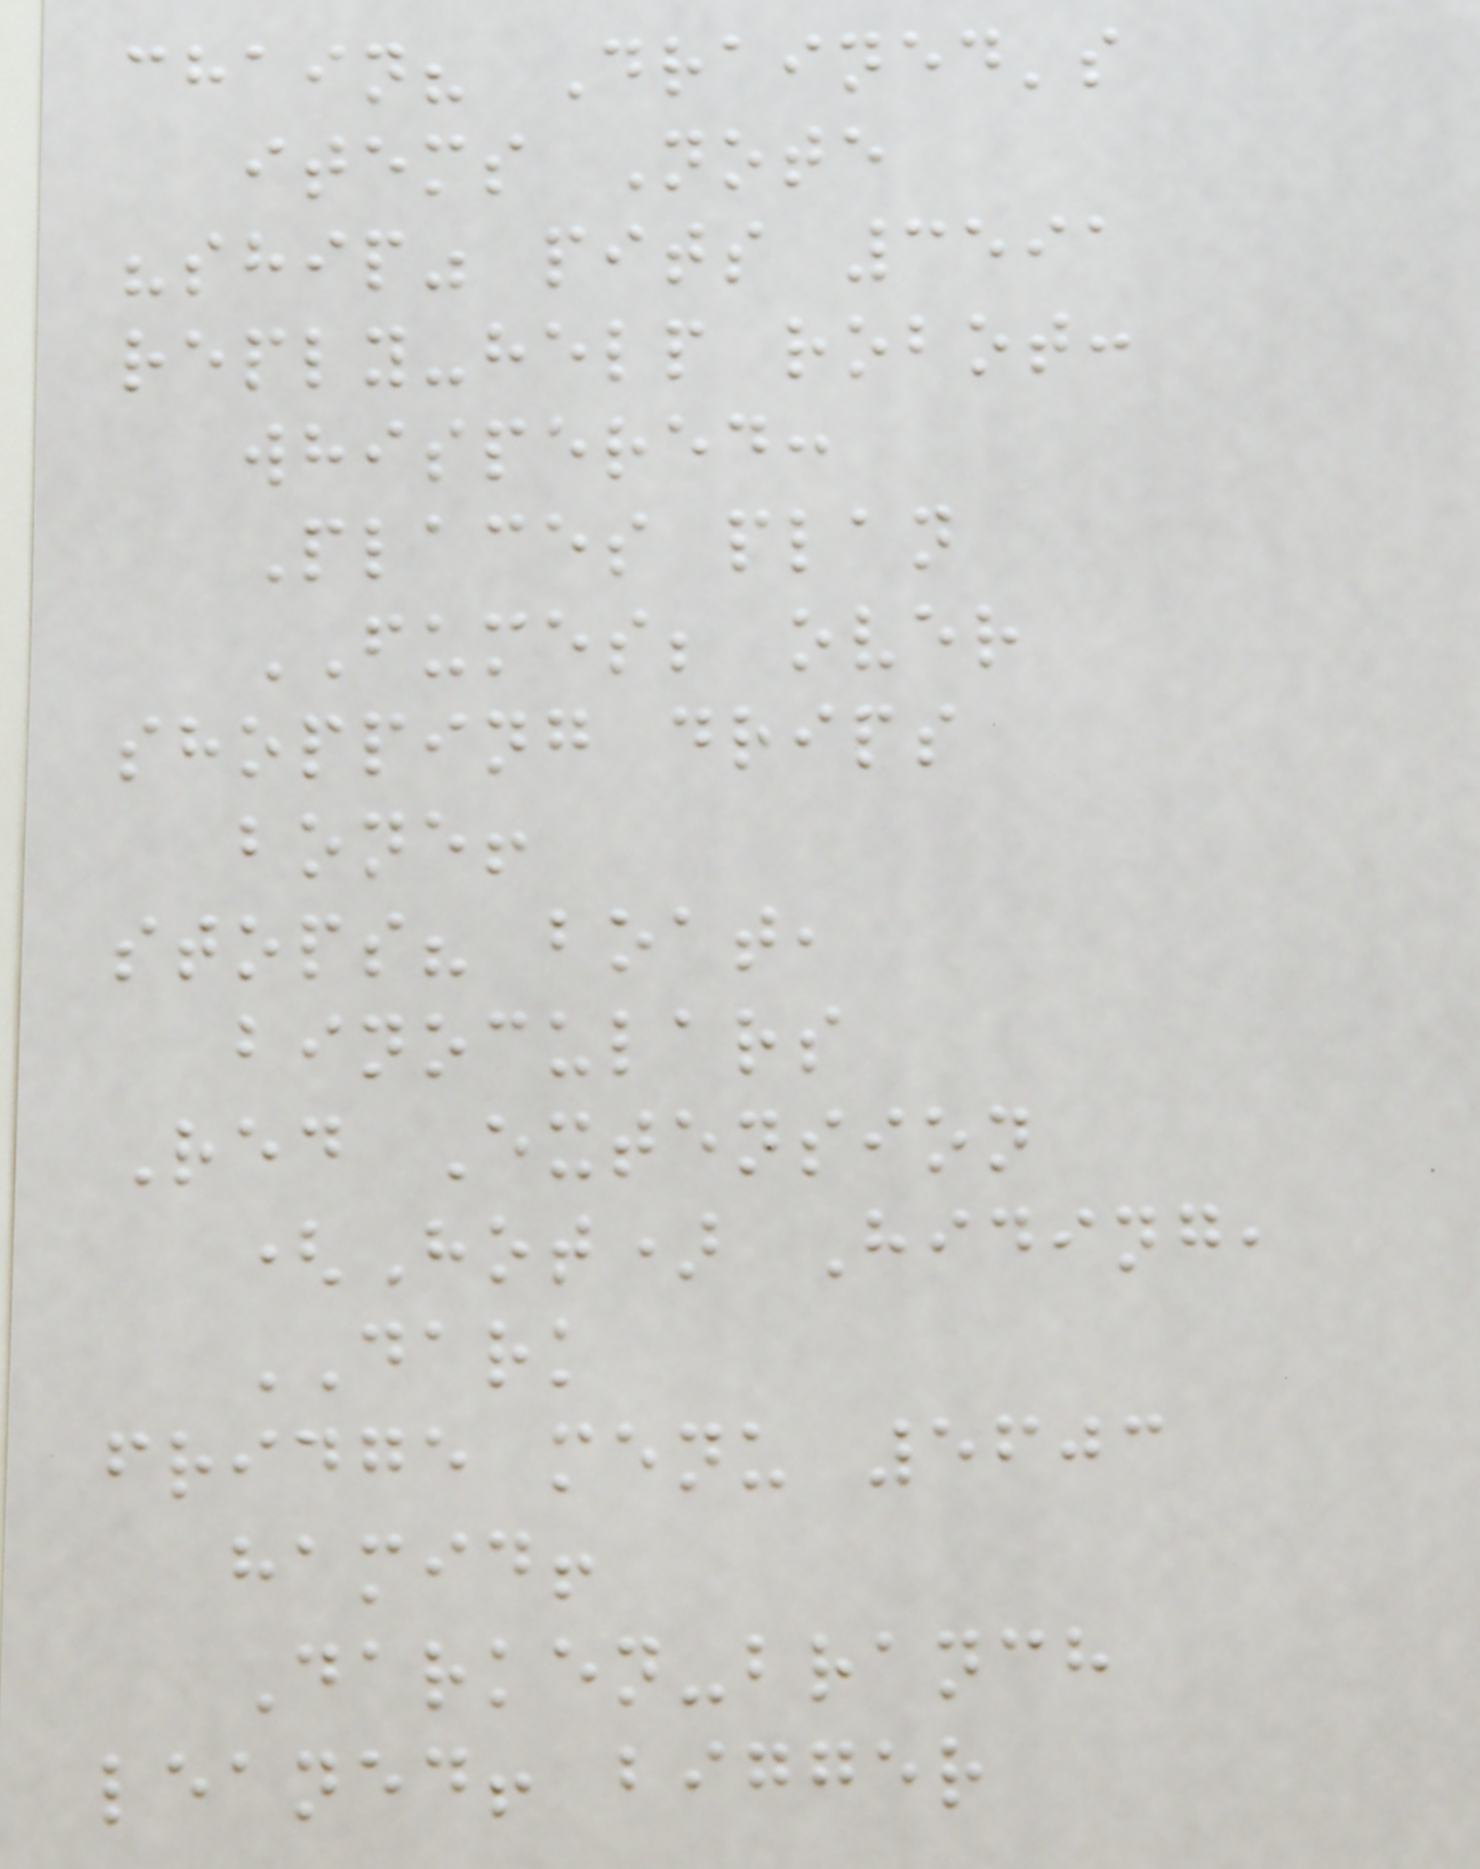chain? Drained's
items Note
"ship" pits 3591
reply-help robot:
whispered:
Places plan
FUMES; over
shopping drips
bone!
stops? boat,
binoculars
Red Extension
(Hot) Hiding,
DARK
fridge menu 5603
hamid!
Darken-branch
leaned! bigger
